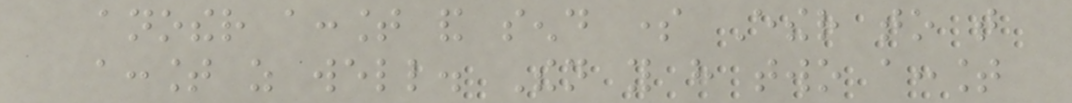another account and send some Ether to that
account as well. Then you have two account
